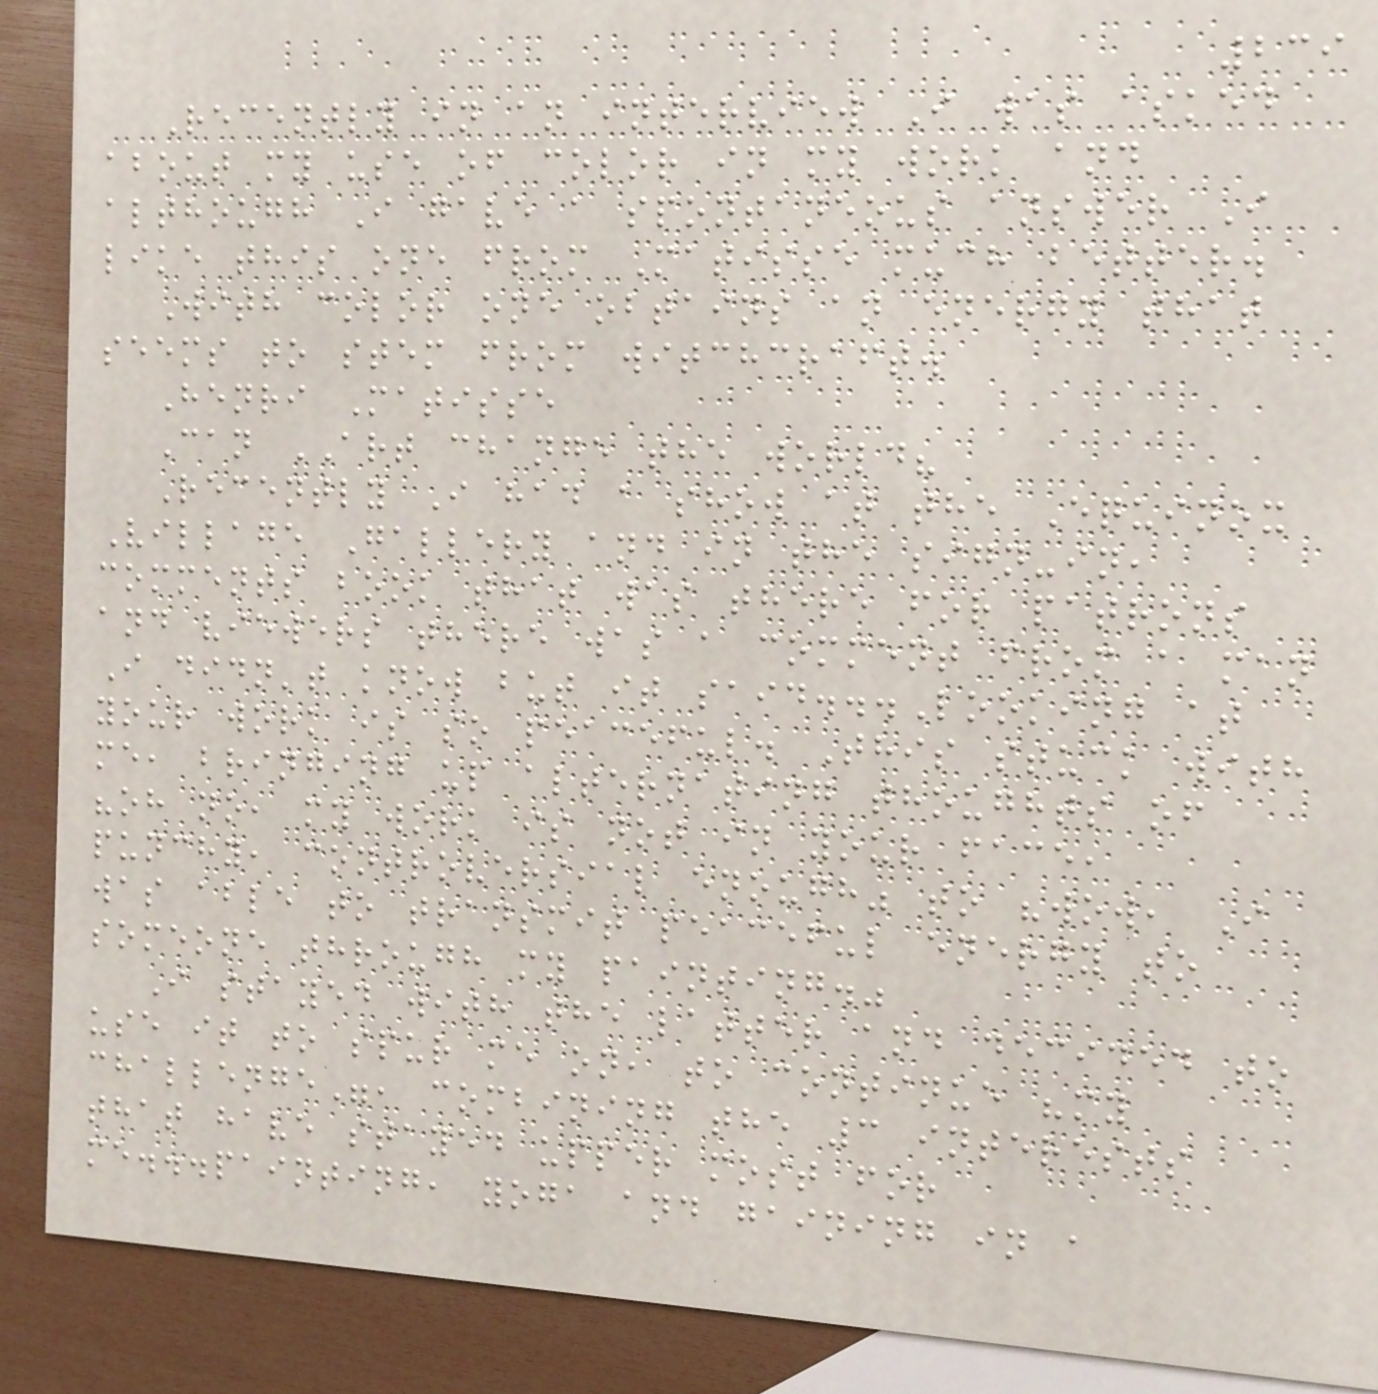239
Recently in an interview I was asked
about my use of color in my work and
although I gave a spontaneous answer I
like this one from Matisse much better.
With color one obtains an energy that
seems to stem from witchcraft.
Henri Matisse
Can ART change the world?
Recently I had a show at the Equinox
Village Gallery and in the sign-in,
comments book that was there for patrons
and viewers there was a comment from a man
I didn't know but it said...Looking at
your work is so peaceful. This stuck with
me, bringing up alternating thoughts of
"oh no, my work is not in your face,
punchy, controversial enough" to "wow, I
was able to transmit peaceful energy to
someone through my painting."
I stayed with the latter and decided to
use it to spur me on, to continue "my
challenge", combining the 3 interests
that have stayed upper most for
me...painting, yoga and gaining in a
